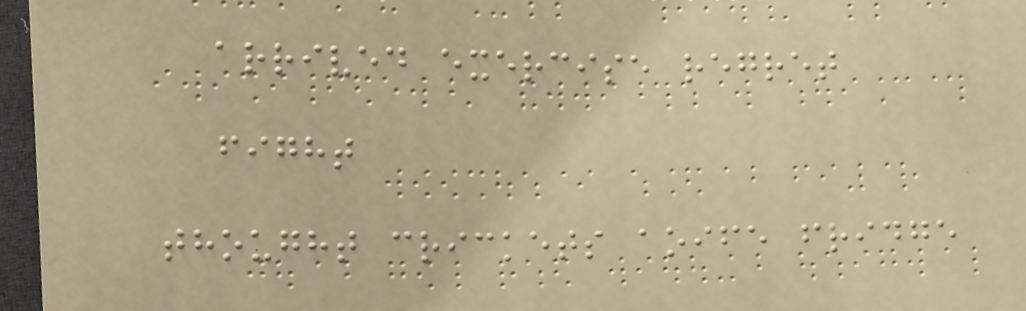arrived exercise regret
fight
thought crickets aoife fridge
